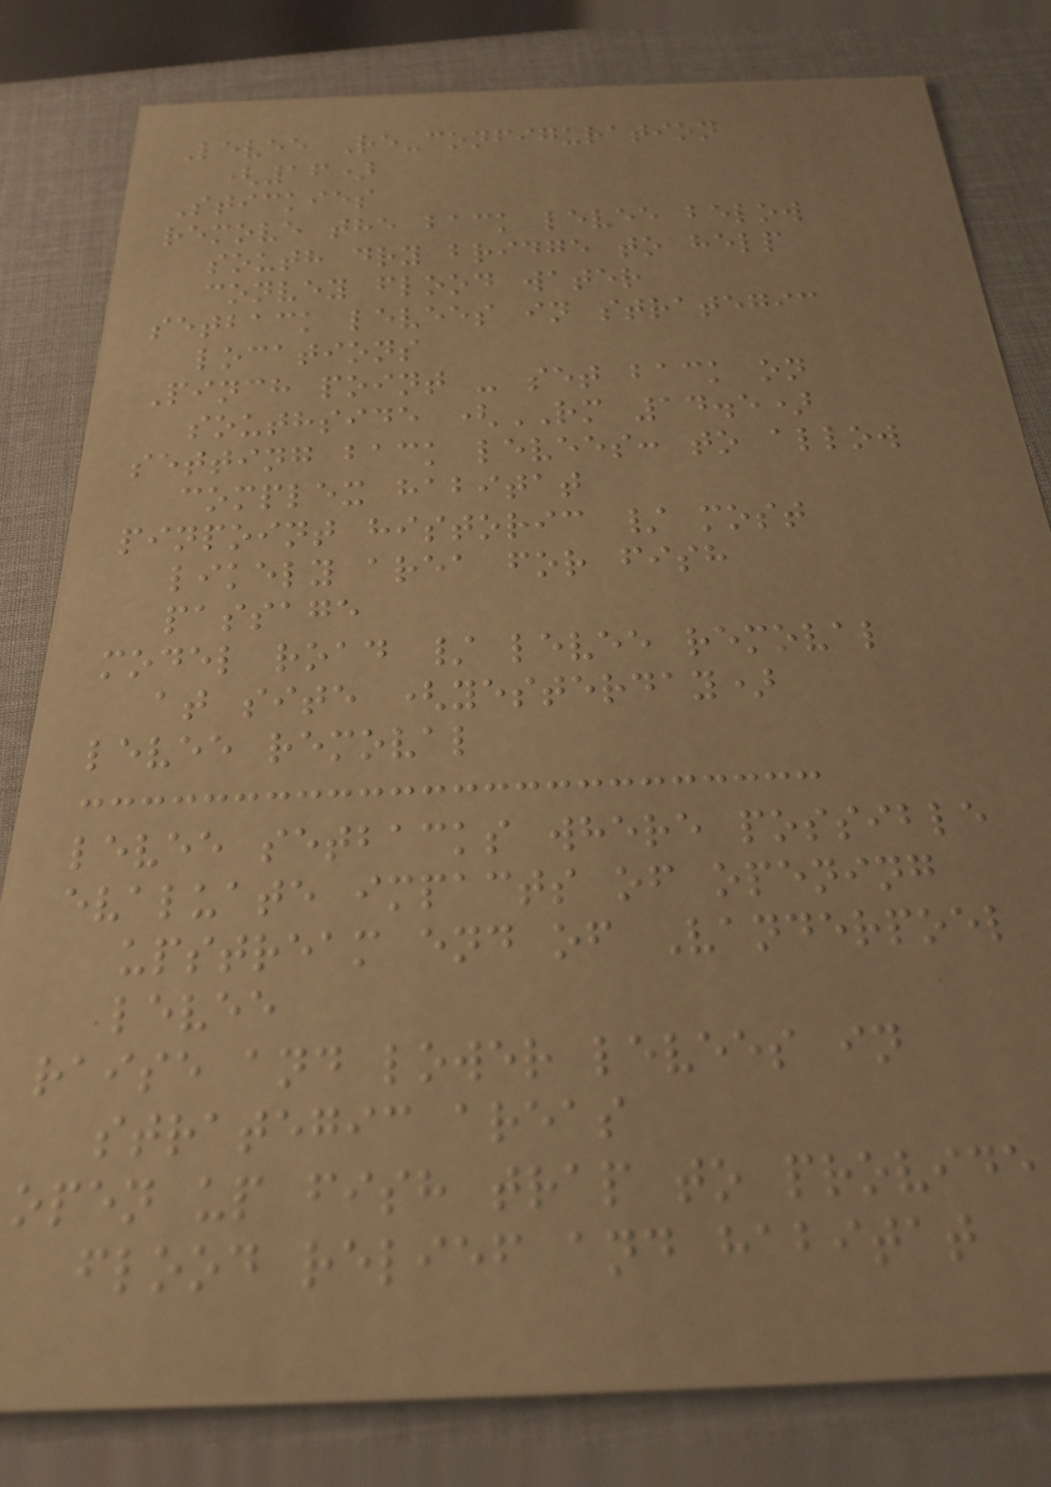Levee Re-configuration
(16)
Stickies
remove the back levee below
south dry bridge to help
convey flood water
setback levees in strategic
locations
Pinch point - set back on
southside (RM 14.5)
setting back levees: to allow
complex habitat
pinpoint historic / most
likely area for fish
passage
model road / levee removal
at site (yesterday)
levee removal
levee setbacks where possible
evaluate impacts of opening
upstream end of Vanderpoel
levee
raise and lower levees in
strategic areas
open up fish trap to provide
flood relief and habitat
